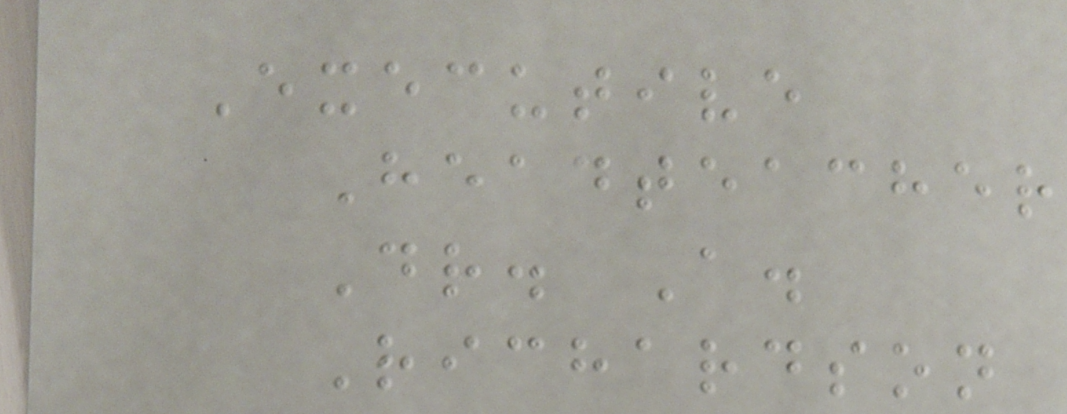Executive
Headteacher
Dr. A.
Richardson
